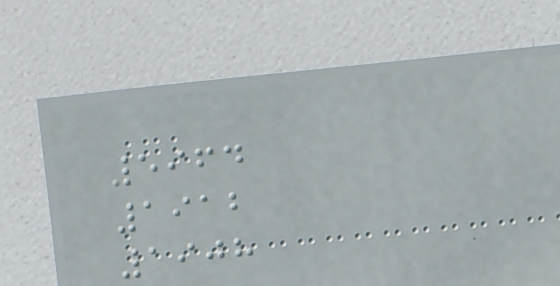5964
1912
1908
